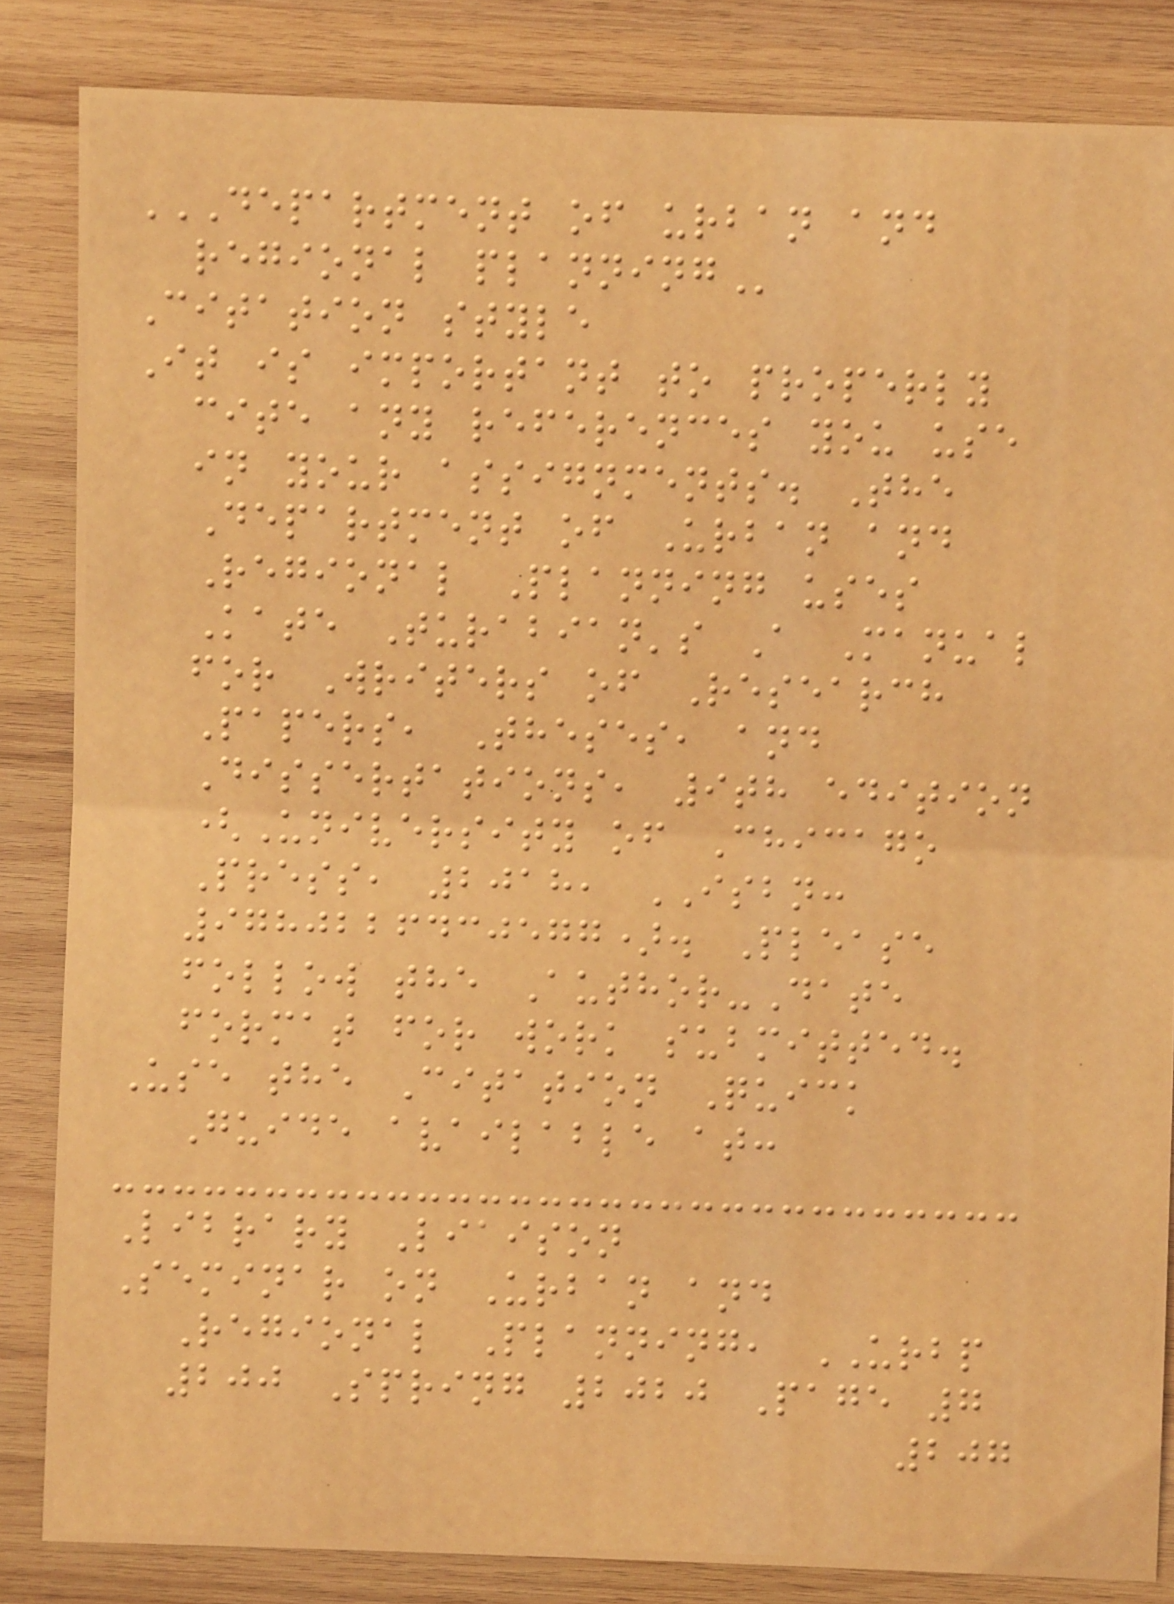DEPARTMENT OF URBAN AND
REGIONAL PLANNING
Citation style
It is important to properly
cite any references you use
in your assignments. The
Department of Urban and
Regional Planning uses
Kate Turabian's A Manual
for Writers of Research
Papers, Theses, and
Dissertations, 9th edition
(University of Chicago
Press, 2018, ISBN:
9780226430577). Please
follow the Author-Date
format for work submitted.
Use the Citation Quick
Guide available at:
Library Liaison
Seminar on Urban and
Regional Planning, URBP
200 Spring 2020 Page 7
207
